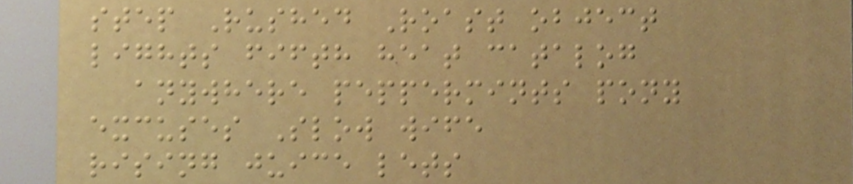step Rushed Roast object
lights fifth heat catalog
anywhere peppermints pony
excuses Slow wife
rising juice lets
